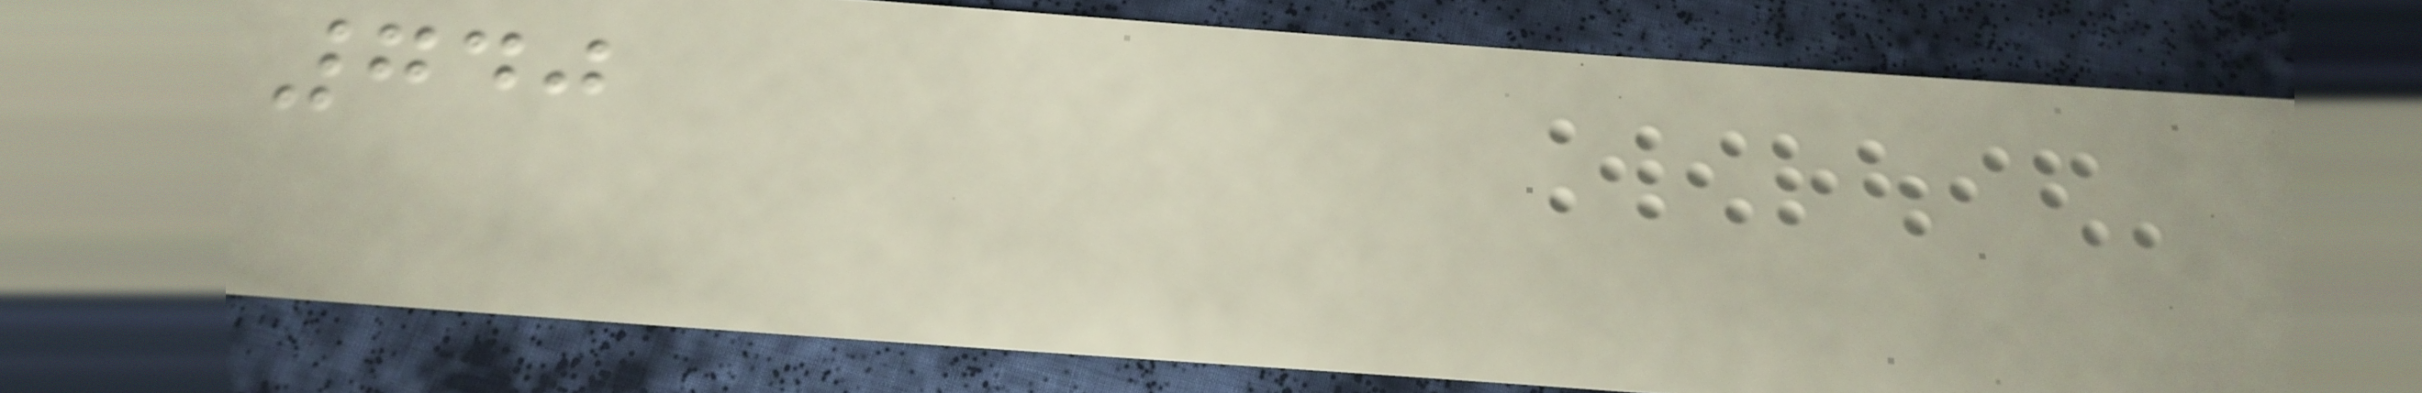740
